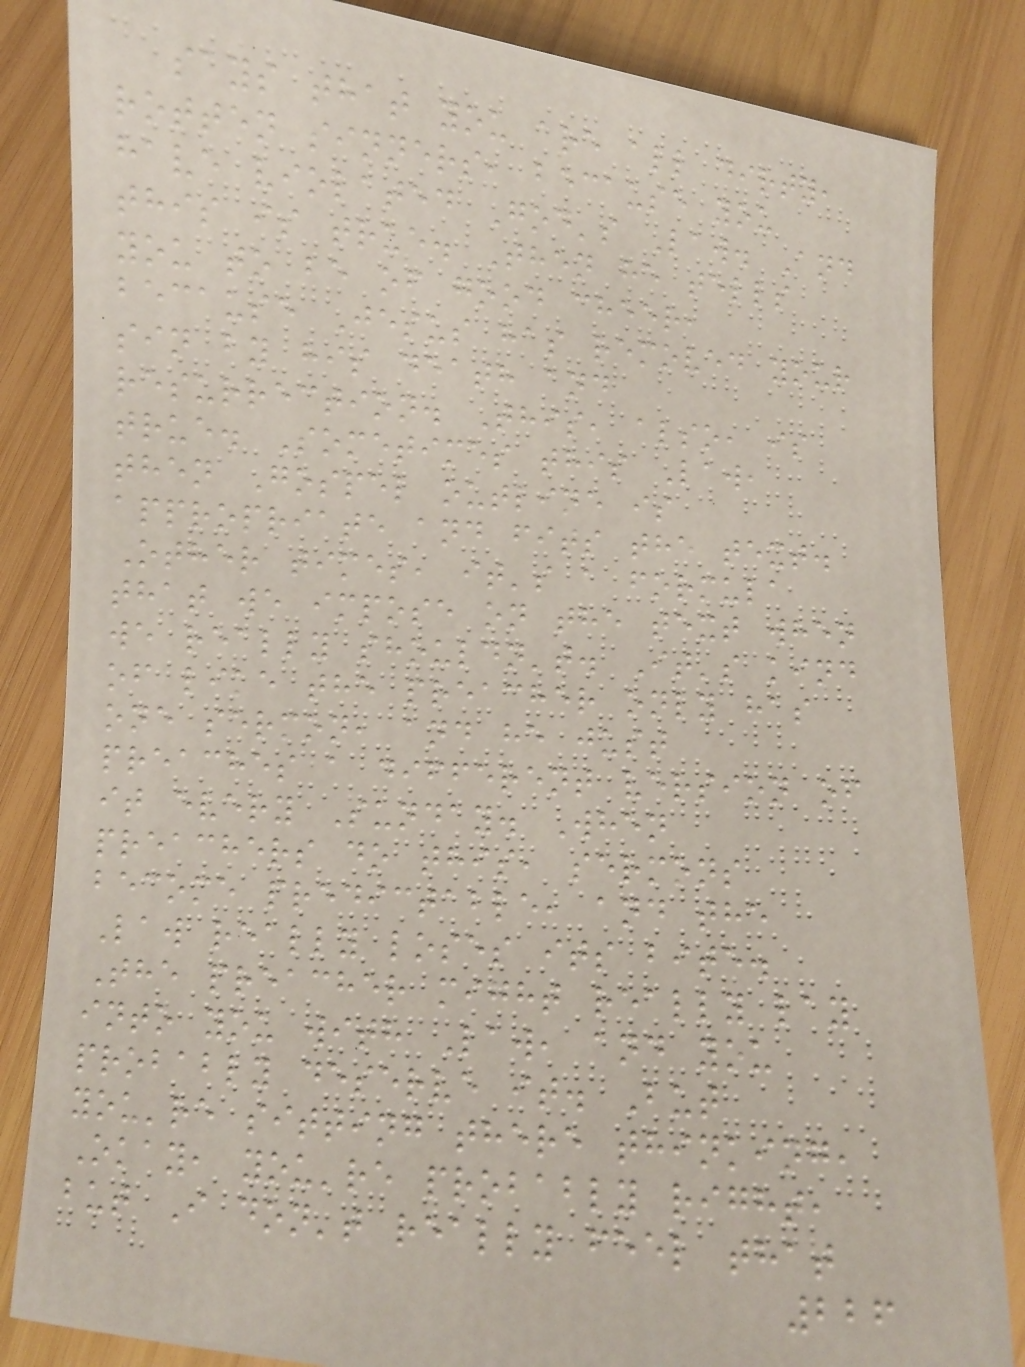says that you are all dirty,
rotten sinners, because you
have violated God's Law. And
this is true. Then he tells
you to be of good cheer,
because Jesus has removed your
sin by his death and
resurrection. This, also, is
true. Sometimes this Law,
then Gospel outline is
appropriate and fits the text.
Other times, it's a formula
that we impose on the text when
we really shouldn't. It's kind
of like the preacher only has
one sermon, and he just
preaches a different version of
it every Sunday. When
preachers do this, sermons
become predictable, and the
Law really loses its bite.
The preacher might really lay
into you with Law, and you
probably deserve it. But
you're sitting there thinking,
Okay, you're probably right,
but I don't really feel that
226
